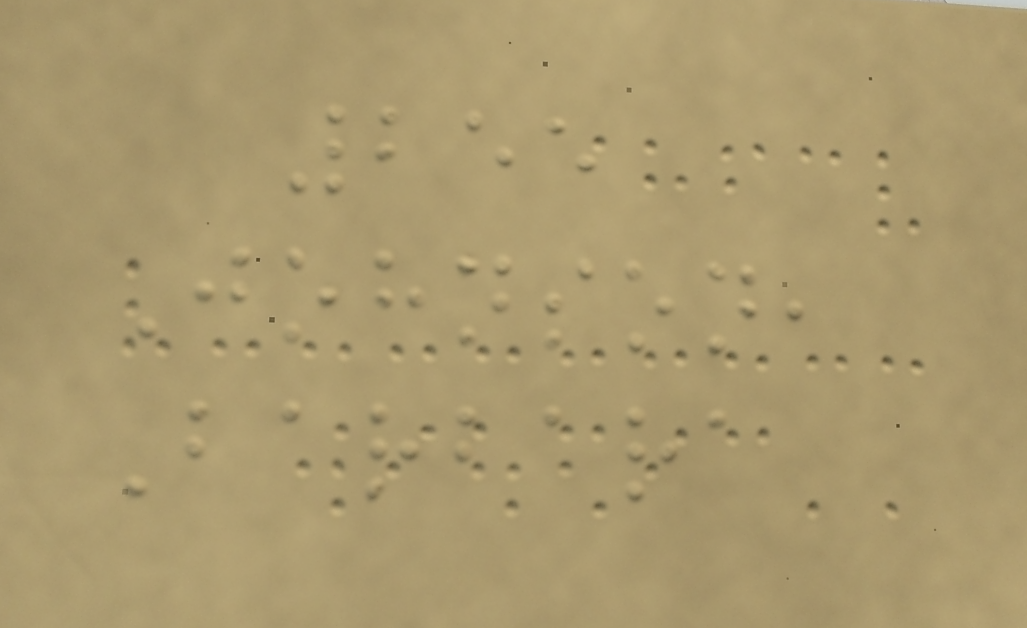255
Johnson,
Barbara
